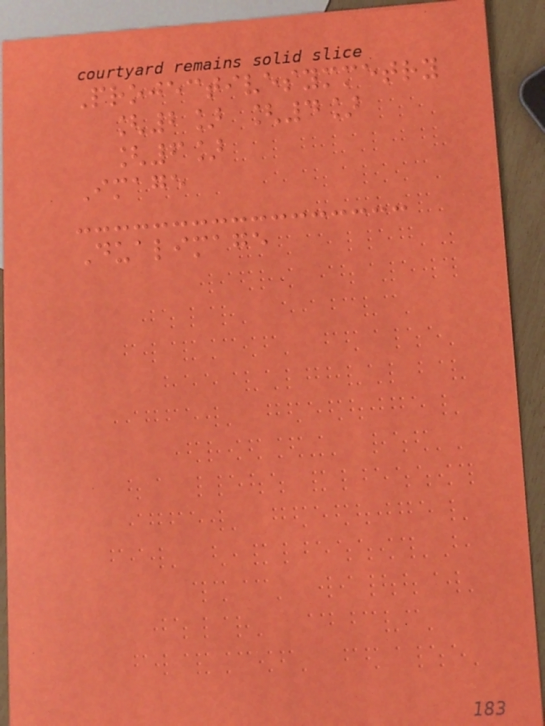Projectivesymmetry
[2] [4]
[6]
Image
Dualimage
